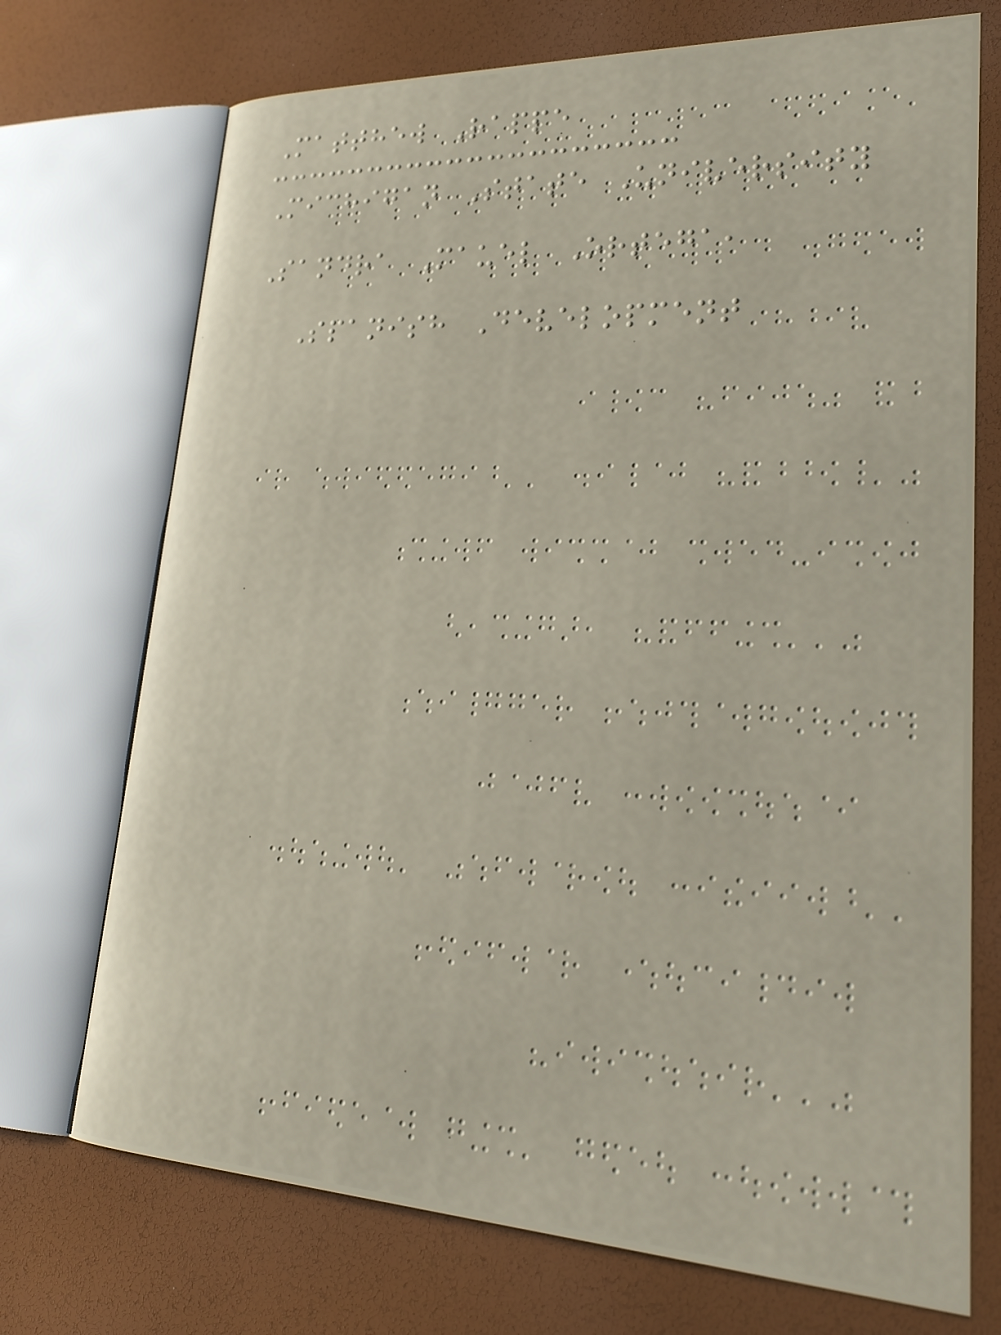Matthew Rappe
Michigan State University
Sandra Mauel Ortega,
Spanish Development
